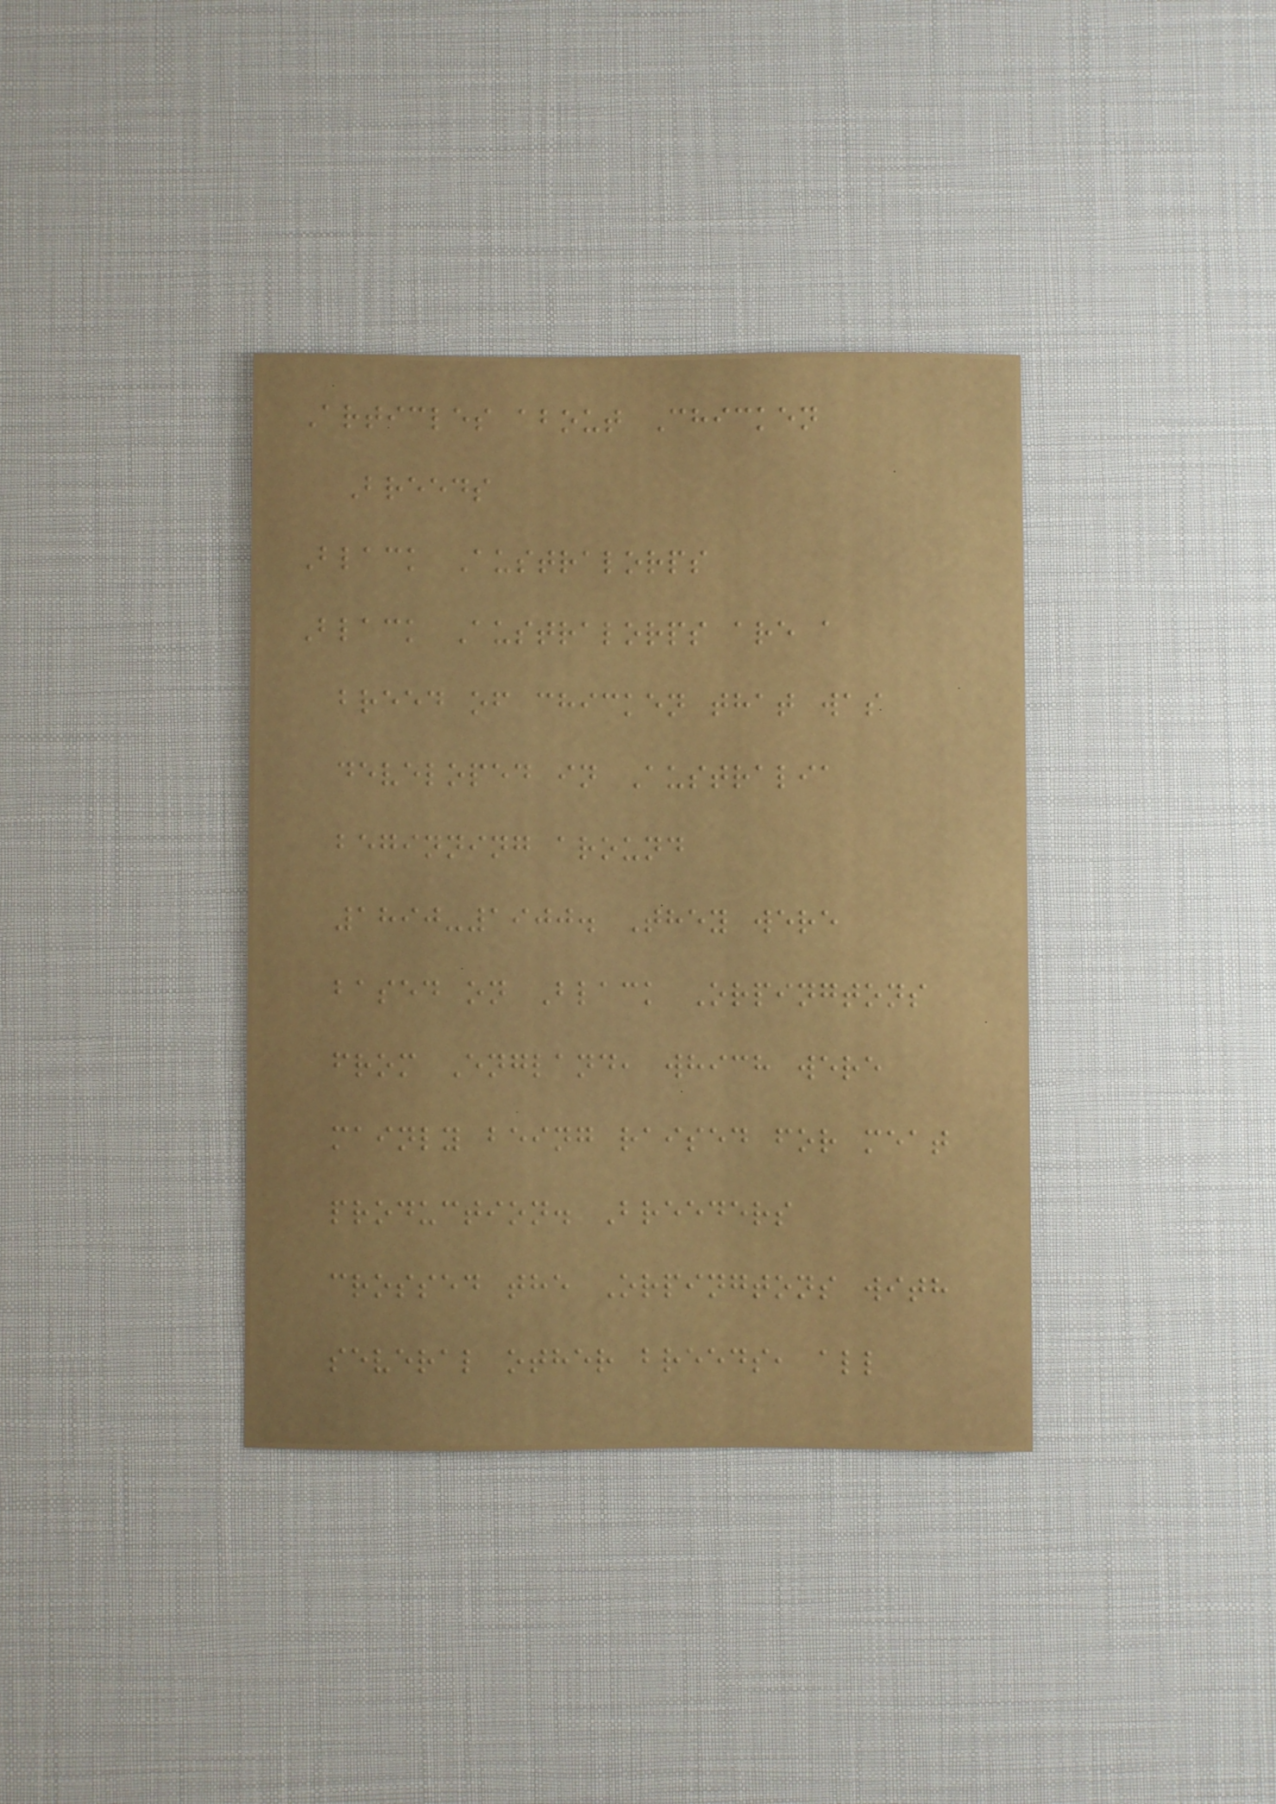Articles about Chicken
Breeds
Black Australorps
Black Australorps are a
breed of chicken that was
developed in Australia
beginning around
1890-1900. They were
based on Black Orpingtons
from England, which were
mainly being raised for meat
production. Breeders
crossed the Orpingtons with
several other breeds, all
